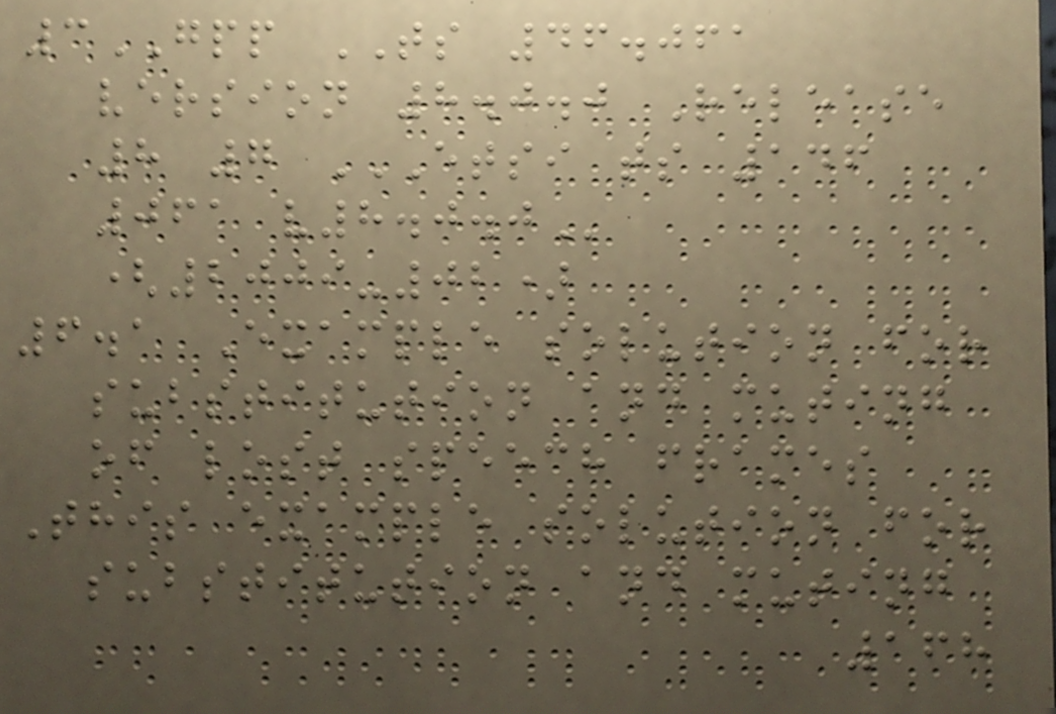3GPP TS 46.061
version 8.0.0 Release
8 7 ETSI TS 146
061 V8.0.0
(2009-02)
6.1 Example solution for
substitution and muting
of lost speech frames
This example solution for
substitution and muting
168
